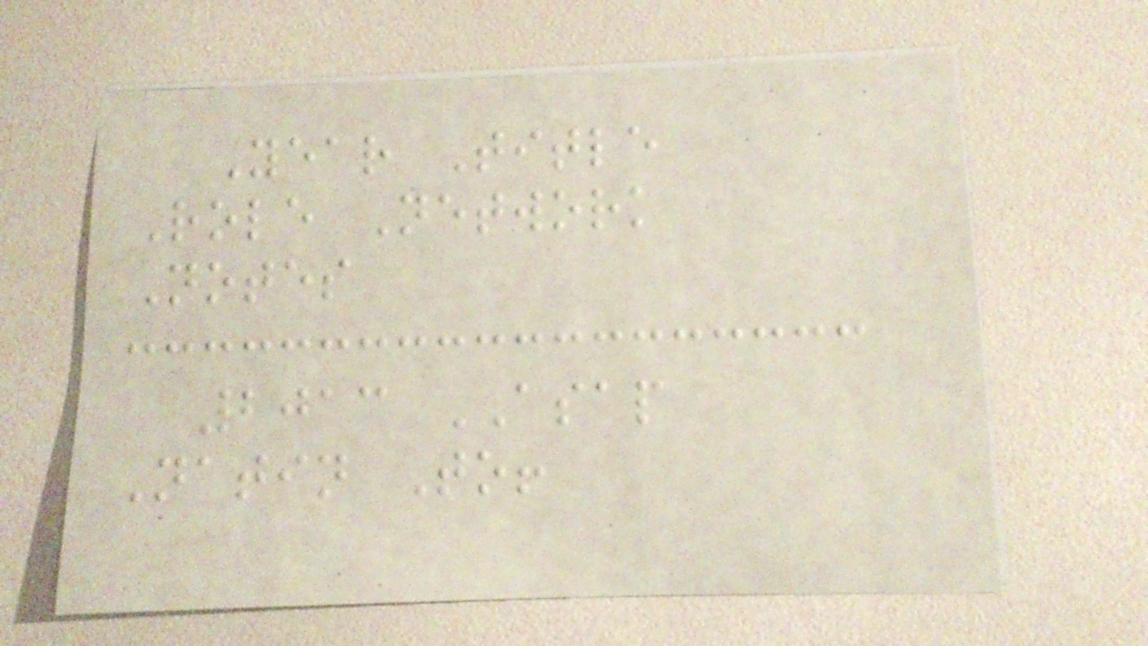Year Title
Role Network
Notes
2013 ASAP
Natin To!
